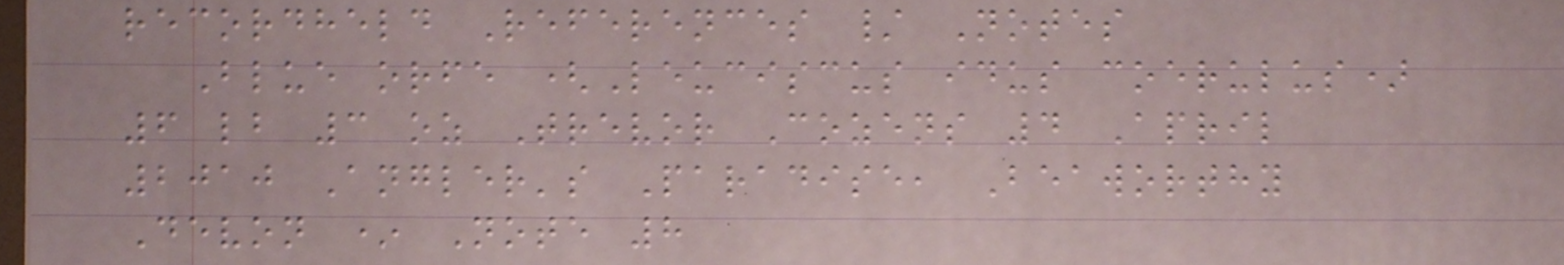recordheld References / Notes
Blue orfe (Leuciscus idus coerulus)
6 lb 3 oz Trevor Cozens 4 April
2010 Angler's Paradise, Beaworthy
Devon * Note 8
